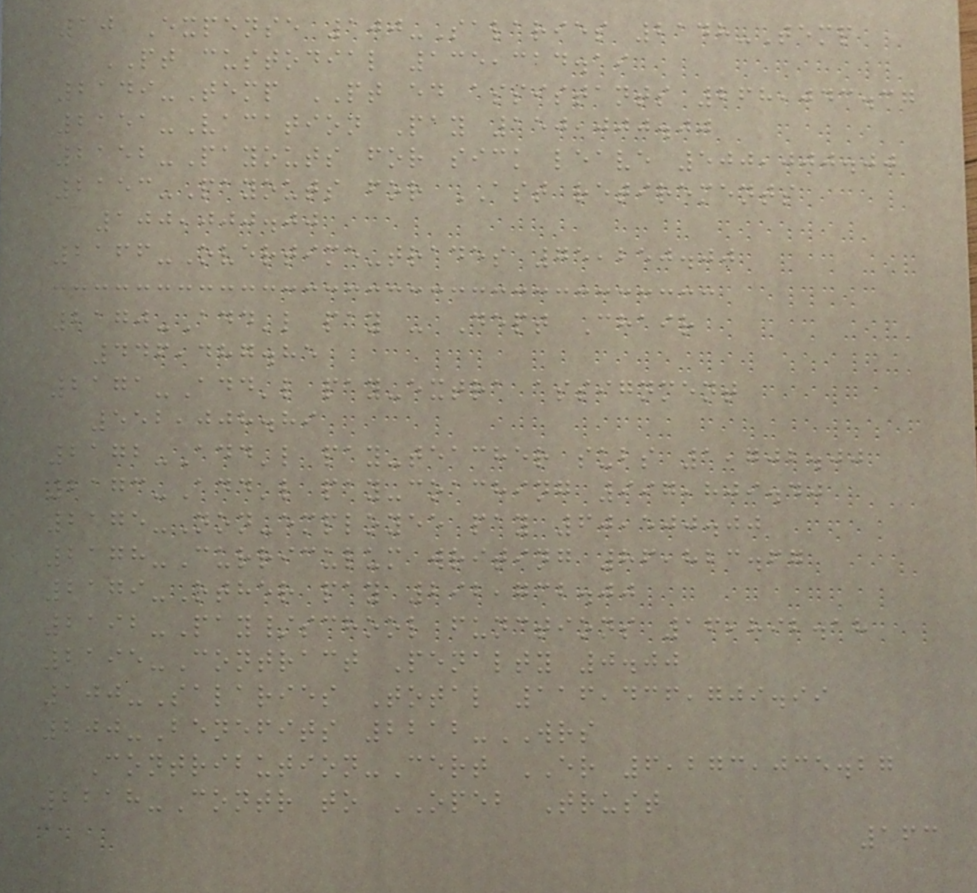10 Expense 100-Salaries 2148-Temp
PT custodial 135,314.19
2149-Temp PT ed assistants 268,043.37
2151-Vacation Pay 150,000.00
2152-Payouts for sick leave 500,000.00
2153-Payouts for AST retirements
100,000.00
2166-Overtime-trades 75,250.00
2170-Add'l pay - Dept Chair
446,487.85
2171-Add'l pay-extra assignment
552,008.89
2172-Add'l pay-teacher subs 1,702.00
2173-Add'l pay-coaching 997,809.40
2175-Non-employee pay 60,500.00
2178-Curriculum writing 86,823.67
2179-Other pay 292,732.00
2192-Pay/school functions 16,892.18
2195-Contract Penalty 0.00
100-Salaries Total 116,436,709.99
200-Benefits 2212-WRS
Contribution-Cert ER 6,273,035.27
2218-Contr to OPEB Trust
163
